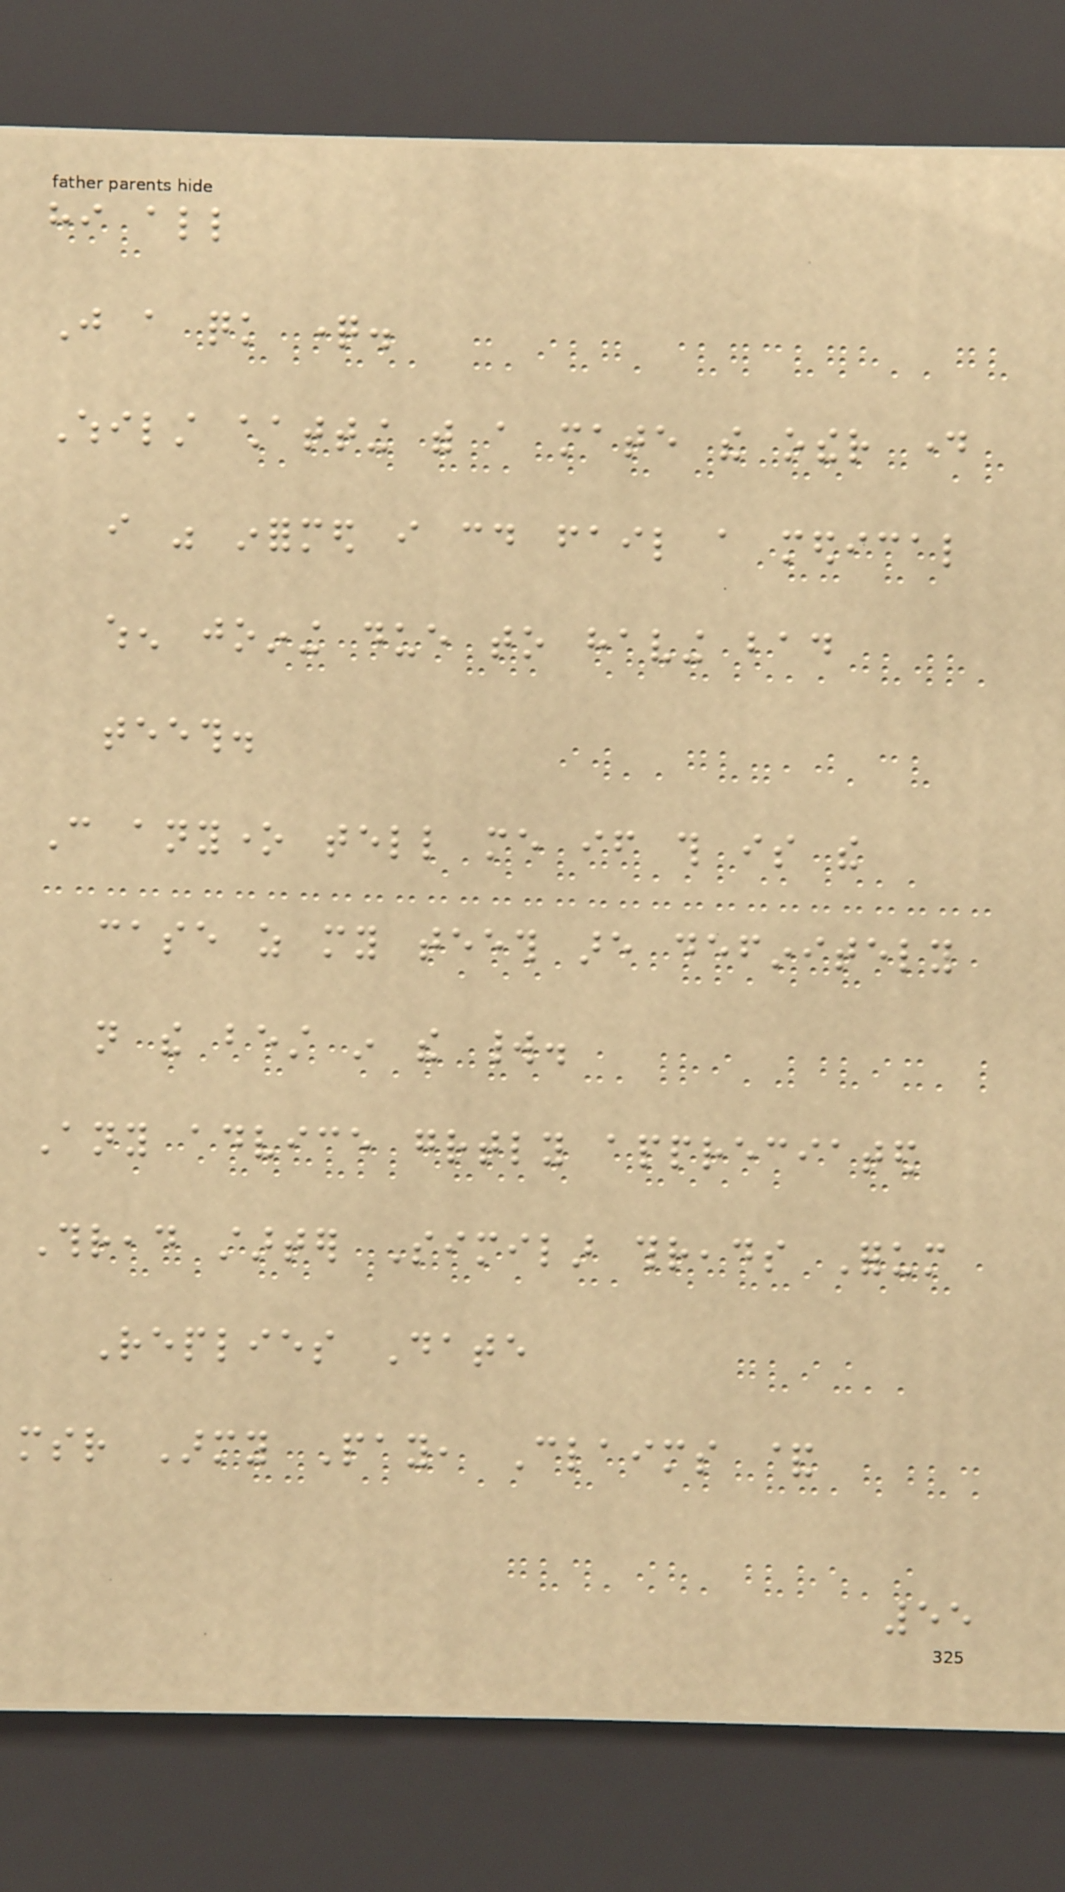hi all
Just a quick question.
Whilst chatting with a mate the other day
i was informed i could fail a medical
when joining due to having bad
teeth.
Can anyone tell me if this is the
case as my teeth are definitely
not the best in the world.
Any advice greatly appreciated
Thread starter Similar threads Forum
Replies Date
msr Army Pay, Claims &
55
